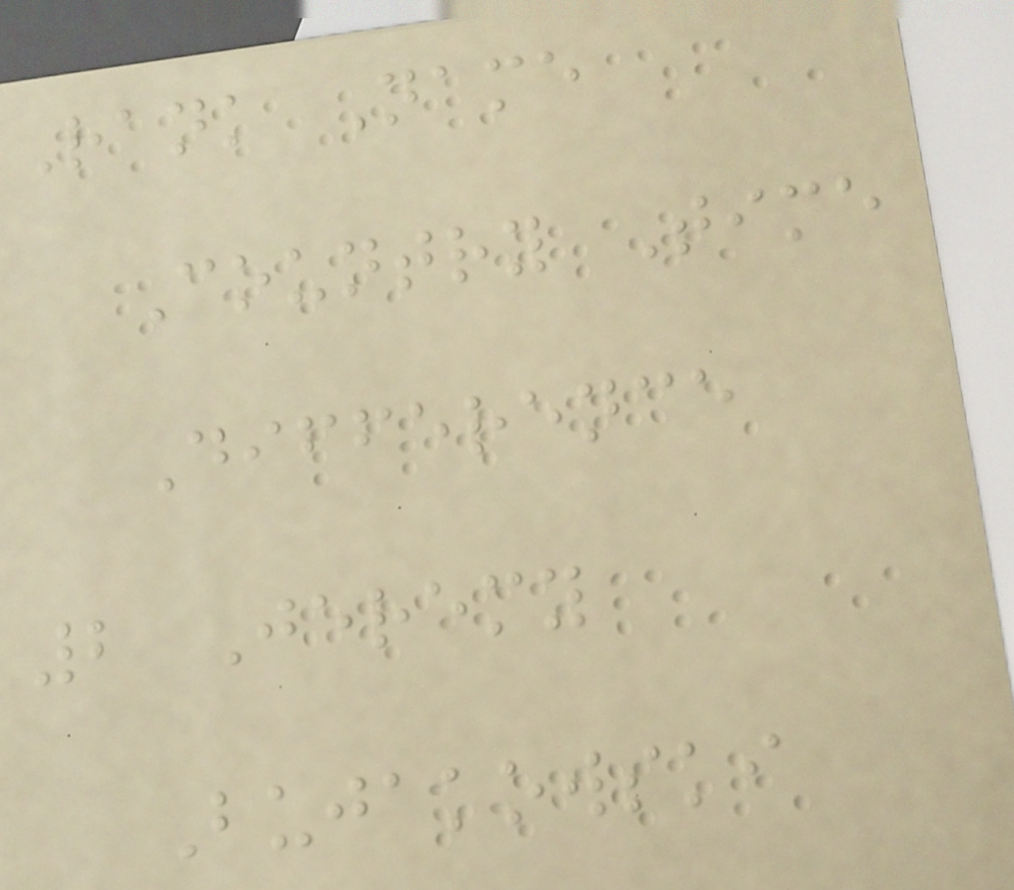Rank Name
Country Time
Difference
2 Jeremy
Bujakowski
